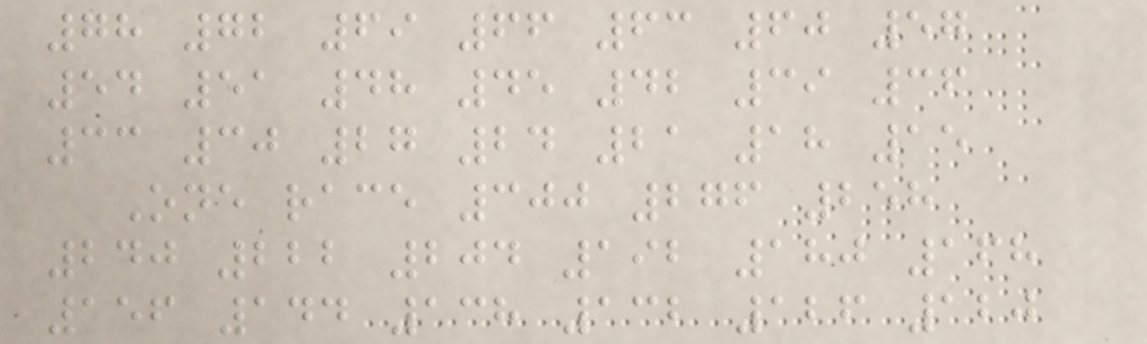78 72 69 66 63 60 57
54 51 48 45 42 39 36
33 30 27 24 21 18 15
One race 300 276 258
240 222 204 192 180 168
156 144 138 132 126 120
